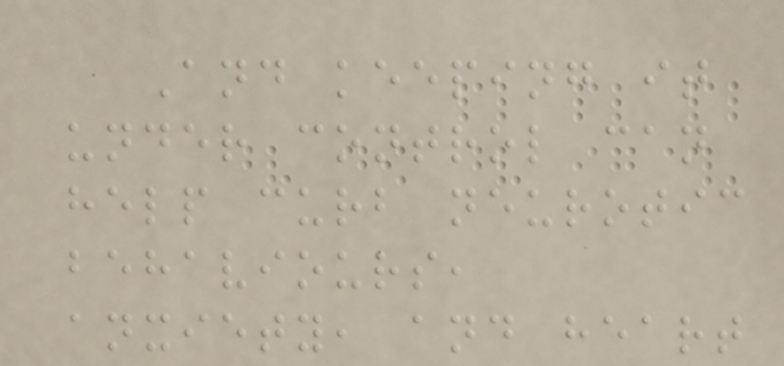And keeping it
under control can
help curb neurotic
behaviours,
anxiety, and heart
